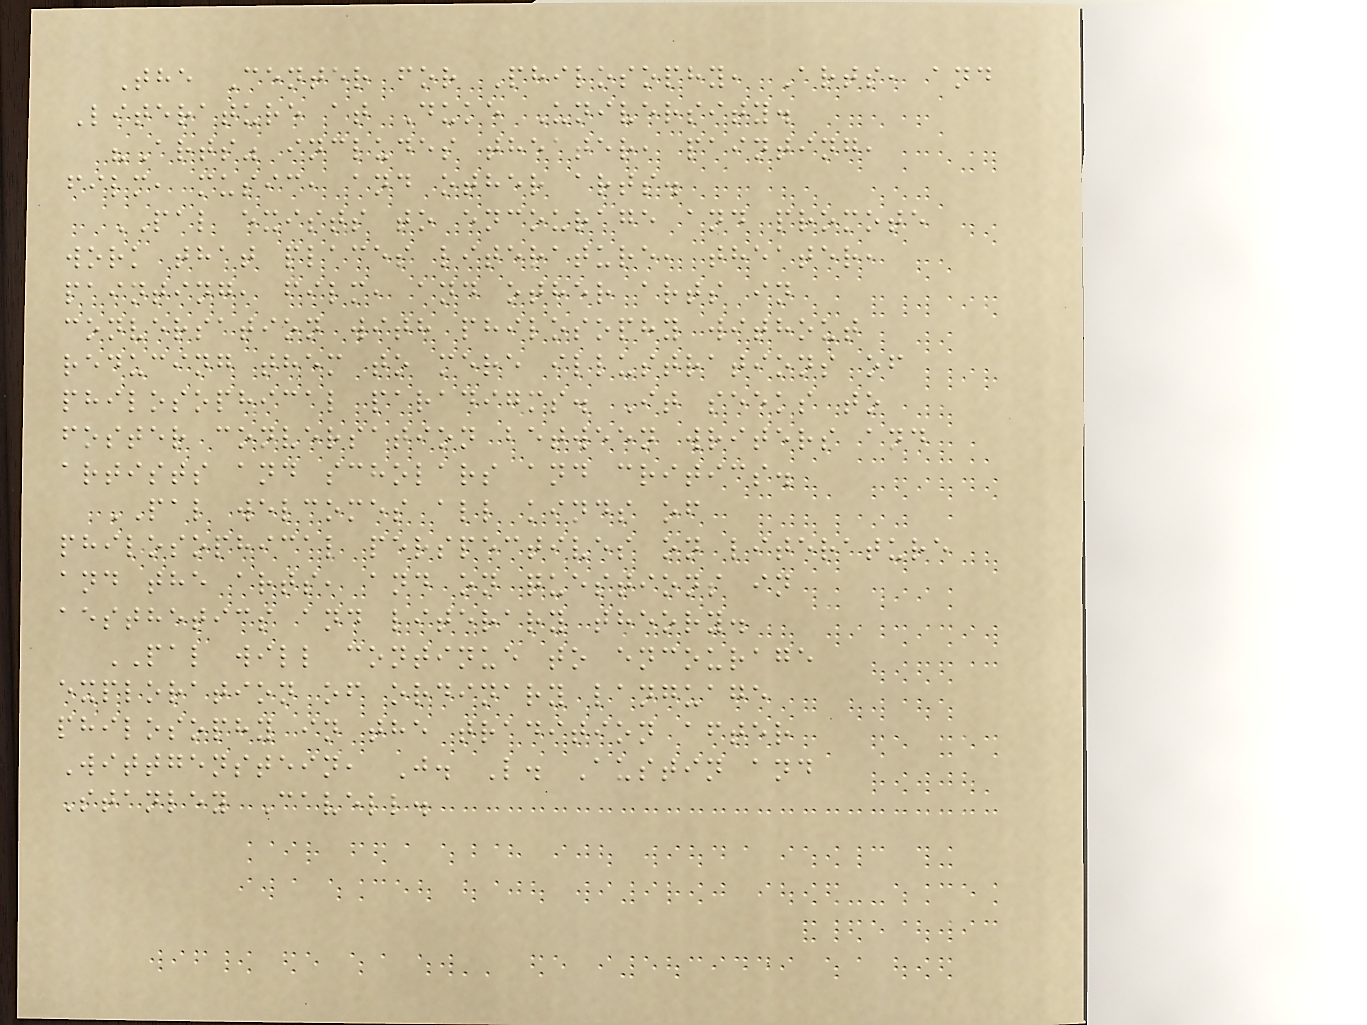The Center for Philosophy, Arts, and
Literature at Duke University.
"Arts" includes theater, painting,
film, music, and other arts.
PAL exists to encourage and promote
work that places literature, theater,
painting, film, and other arts in
conversation with philosophy without
reducing them to mere illustrations of
philosophical paradigms. It seeks to
foster conversation between writers and
artists and scholars and critics.
PAL welcomes all kinds of
philosophical perspectives on literature
and the arts, and on questions in
aesthetics and literary theory.
PAL will continue to encourage
exploration of ordinary language
philosophy in the tradition after
Wittgenstein, J. L. Austin and
Stanley Cavell.
